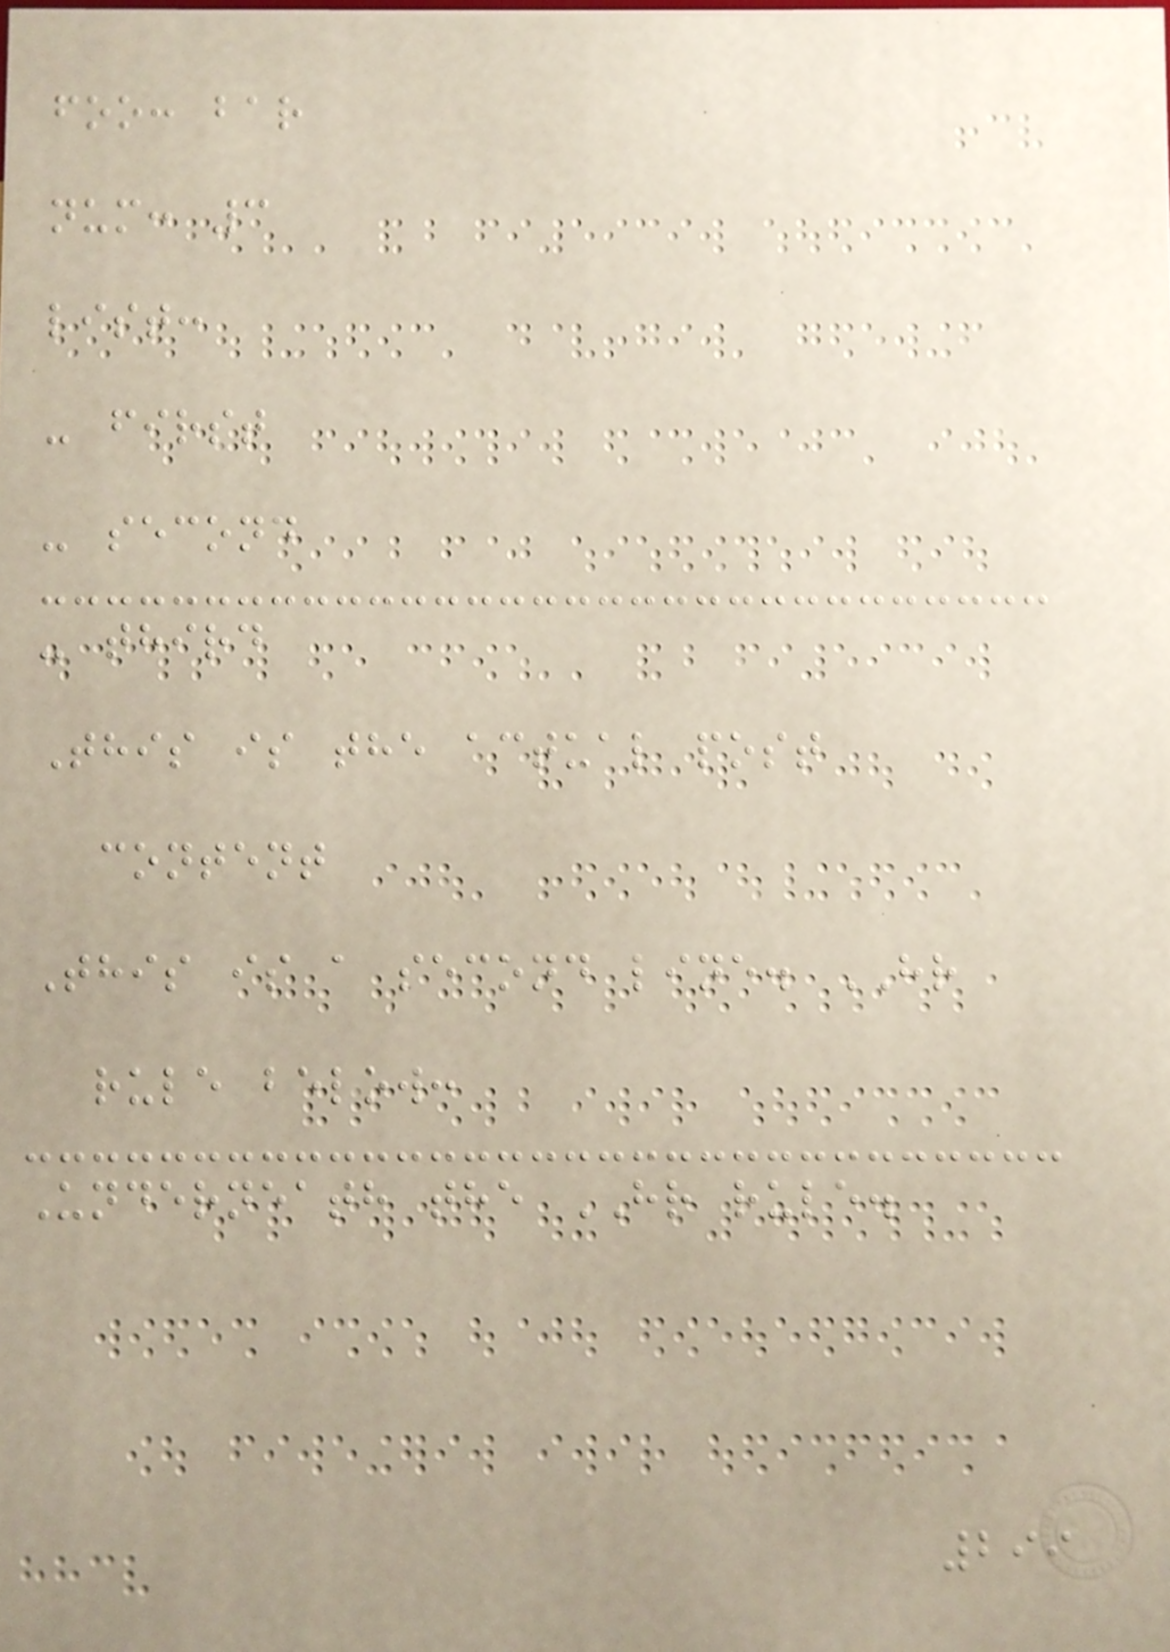foo: bar
num: 3
list:
- first
- second
- third
This is the actual post
content
This is a second line. HR
rule below:
Underneath the HR rule.
299
